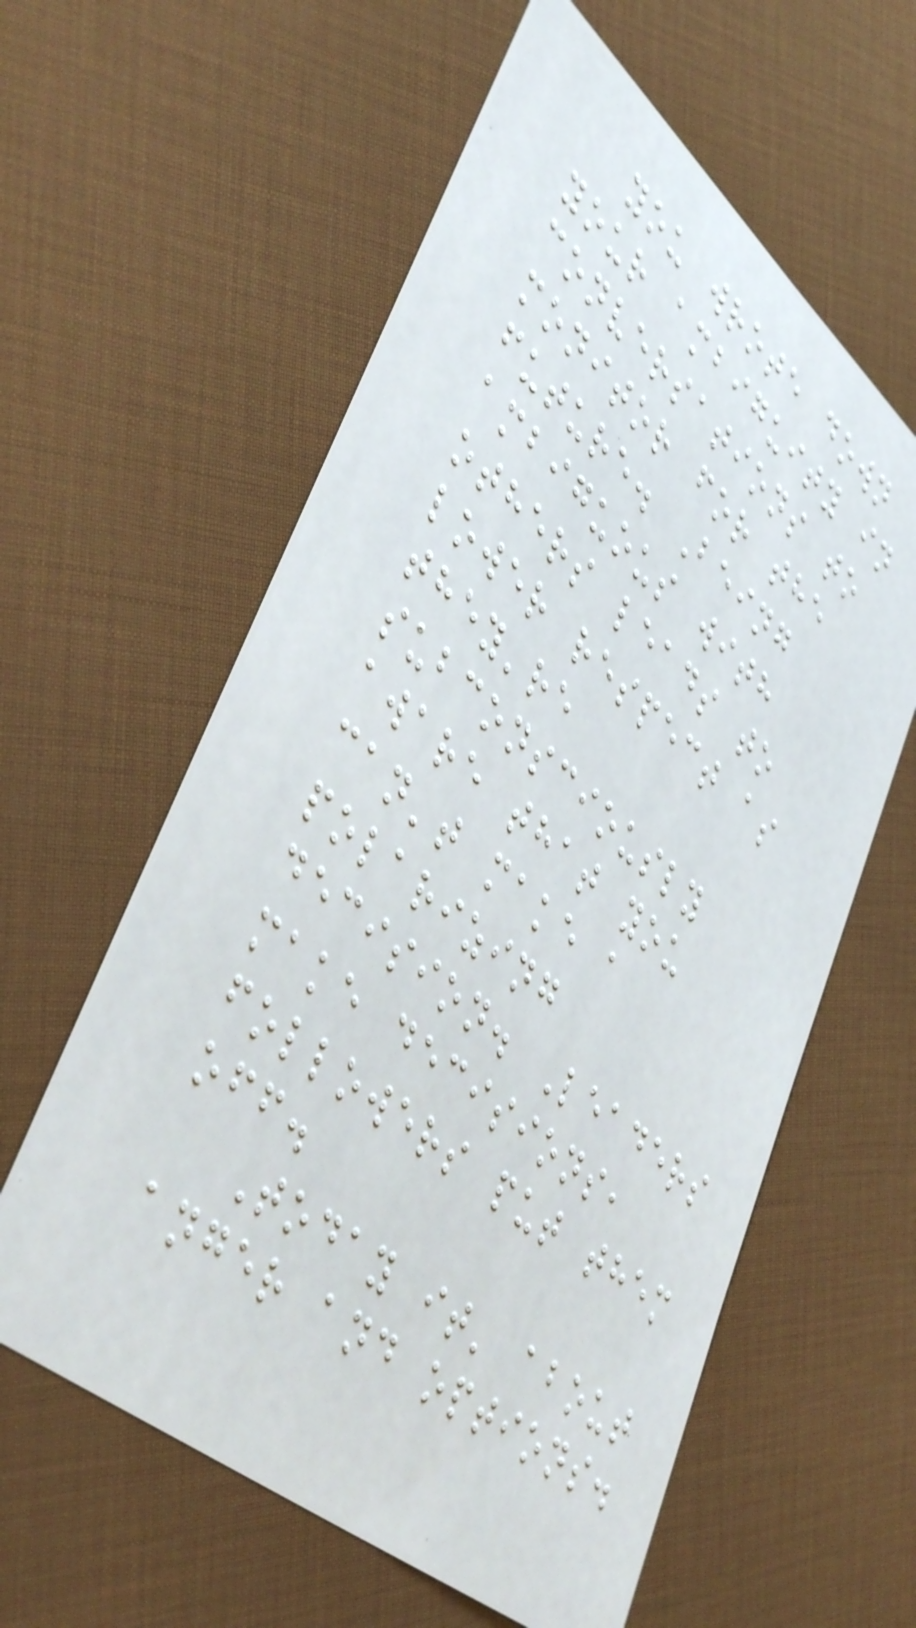you wrote down
your ambiguity in
conversations to
monitor for the
future. Being
ambiguous with
others leads to
lower respect as
they're
subconsciously
aware that you
can't make a
polarizing
decision. Leaders
make decisions,
followers put them
off.
Today it' about
anger and options.
